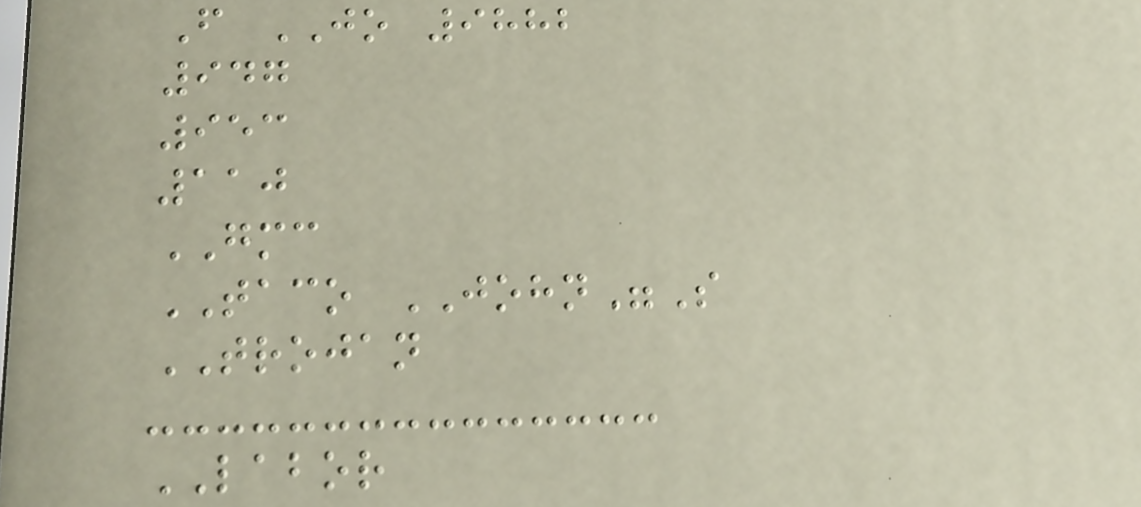F JO 9882
947
953
110
GMC
TACO JOHN"S
TROJAN
LABOR
